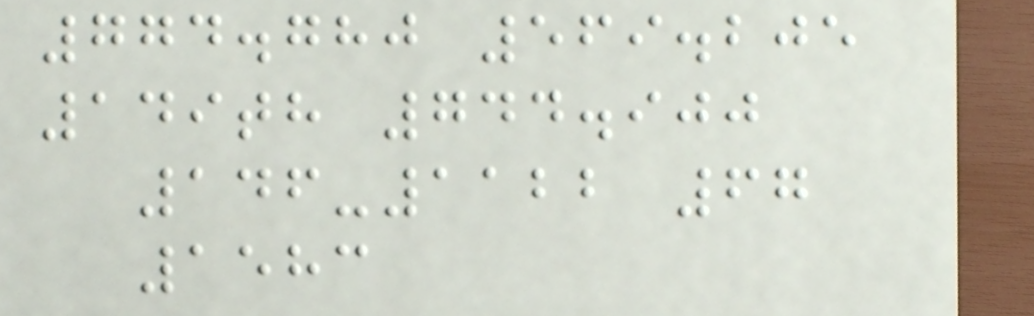774.780 569.205
149th 744.900
146-1122 67
1583
